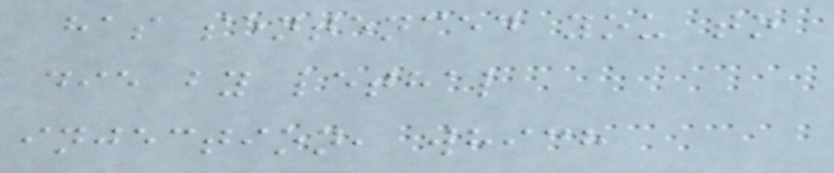has sentenced you to
die by lethal
injection, which
